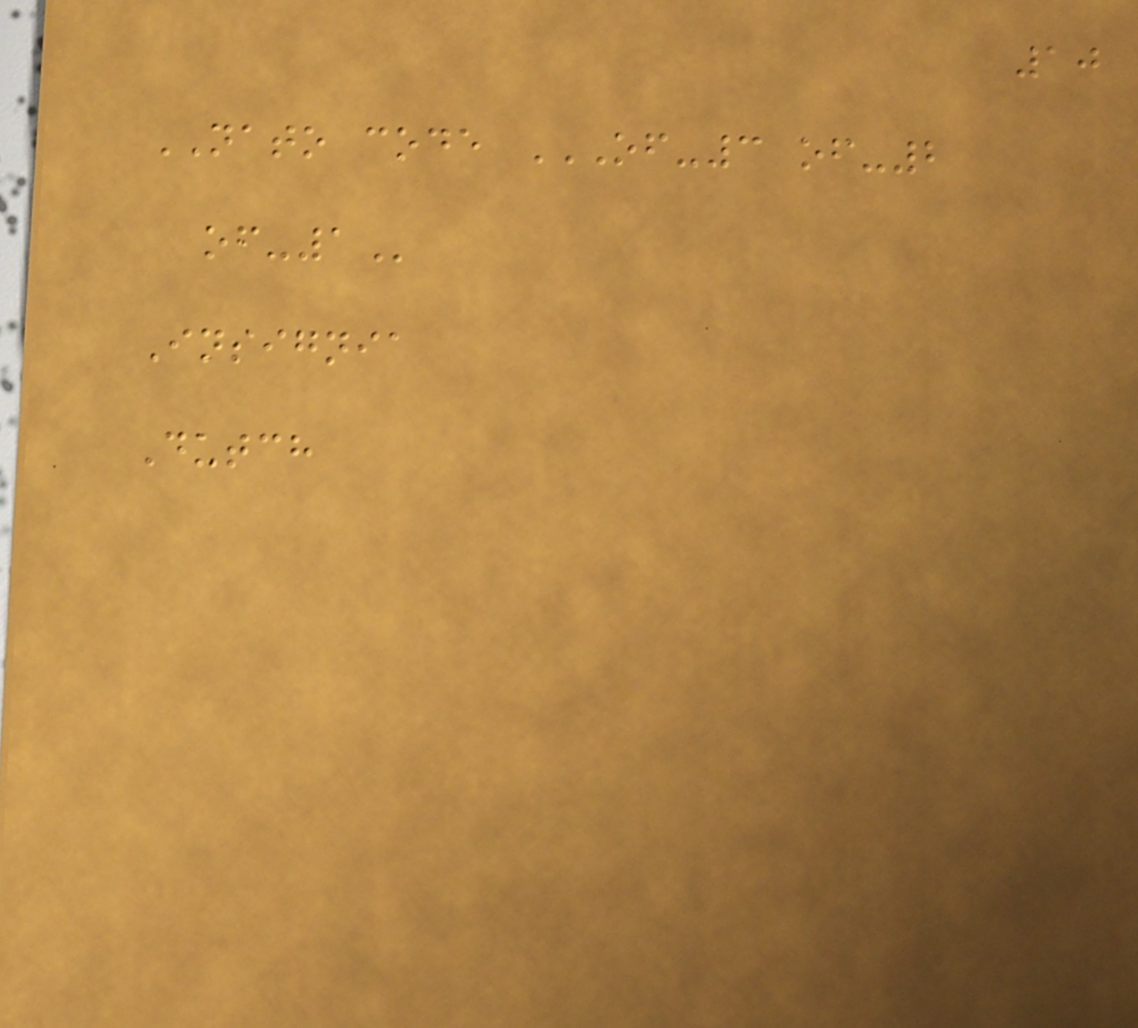10
NATO code OF-3 OF-2
OF-1
Insignia
Dutch
